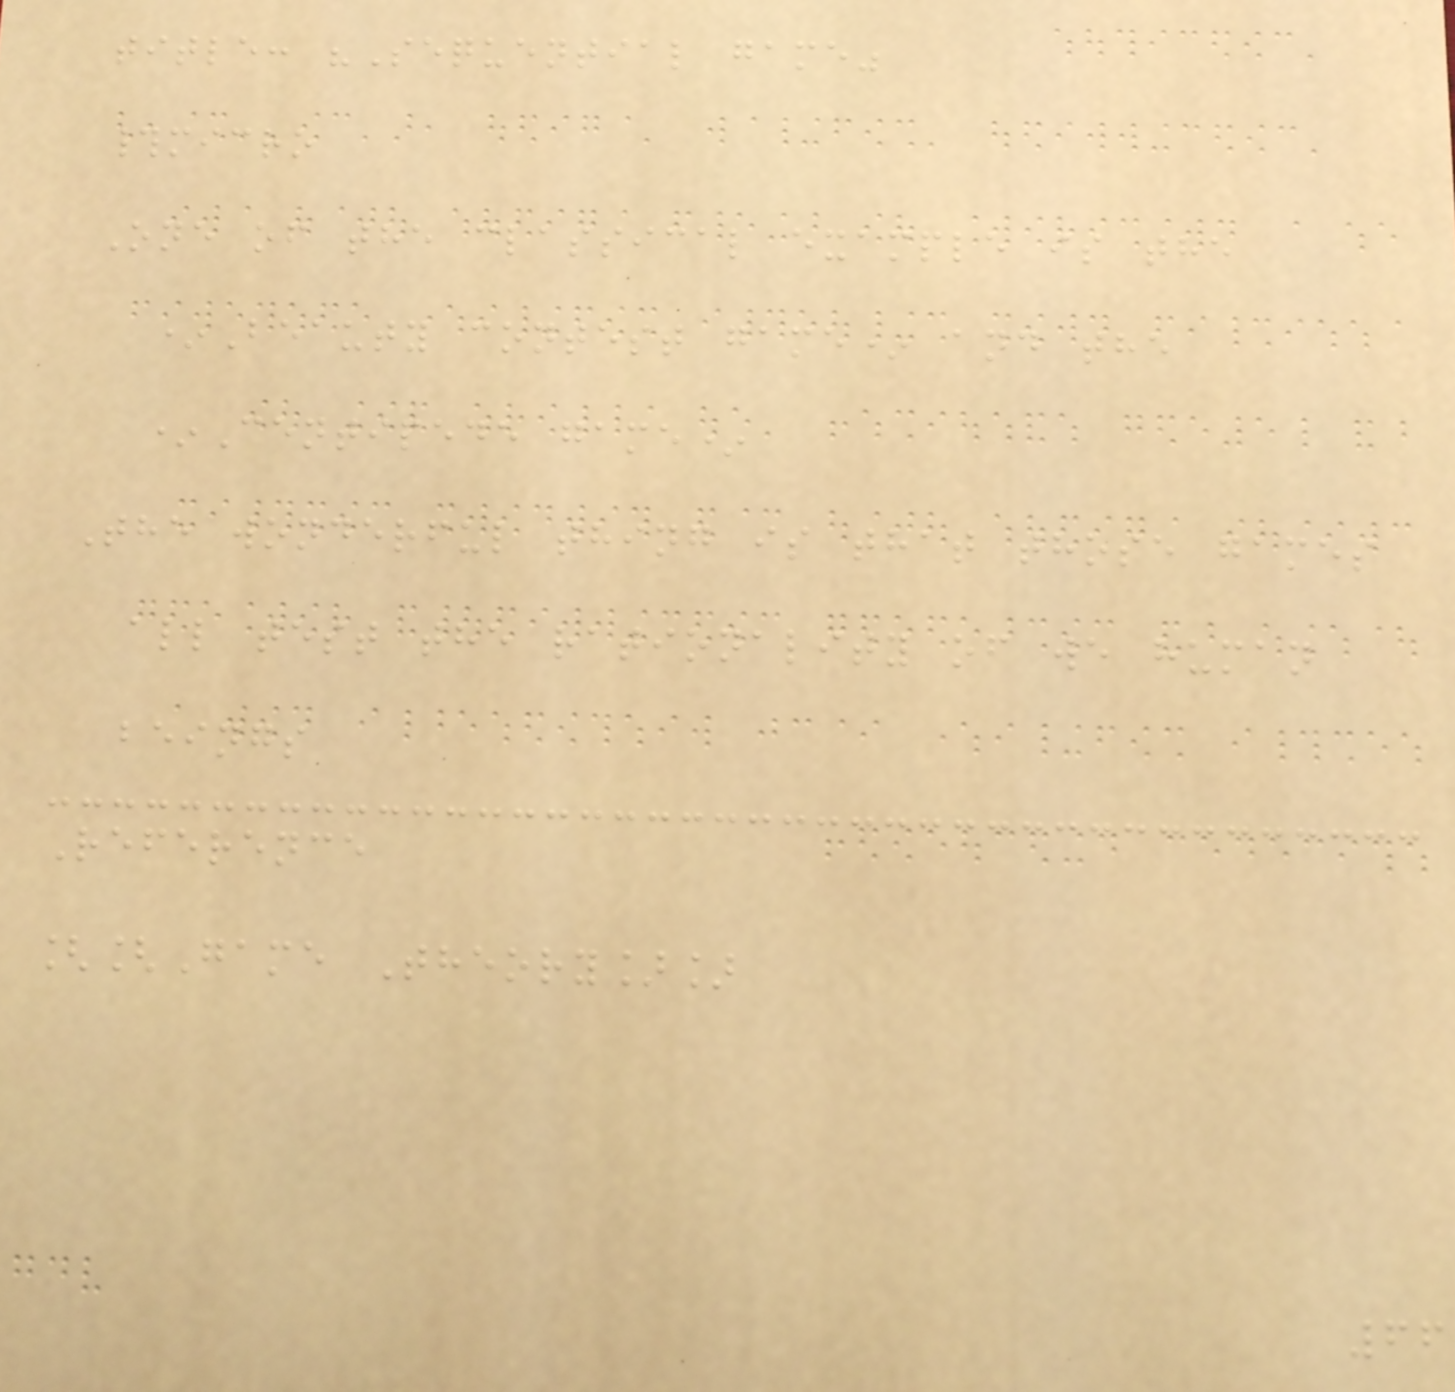title: "Sequential game"
#micro
One of the classical example is the
*Beauty contest game* and the
*Centipede game*
The wonderful thing is that those games
all test the rationality of we human
beings
Reference
[[Game Theory]]
66
